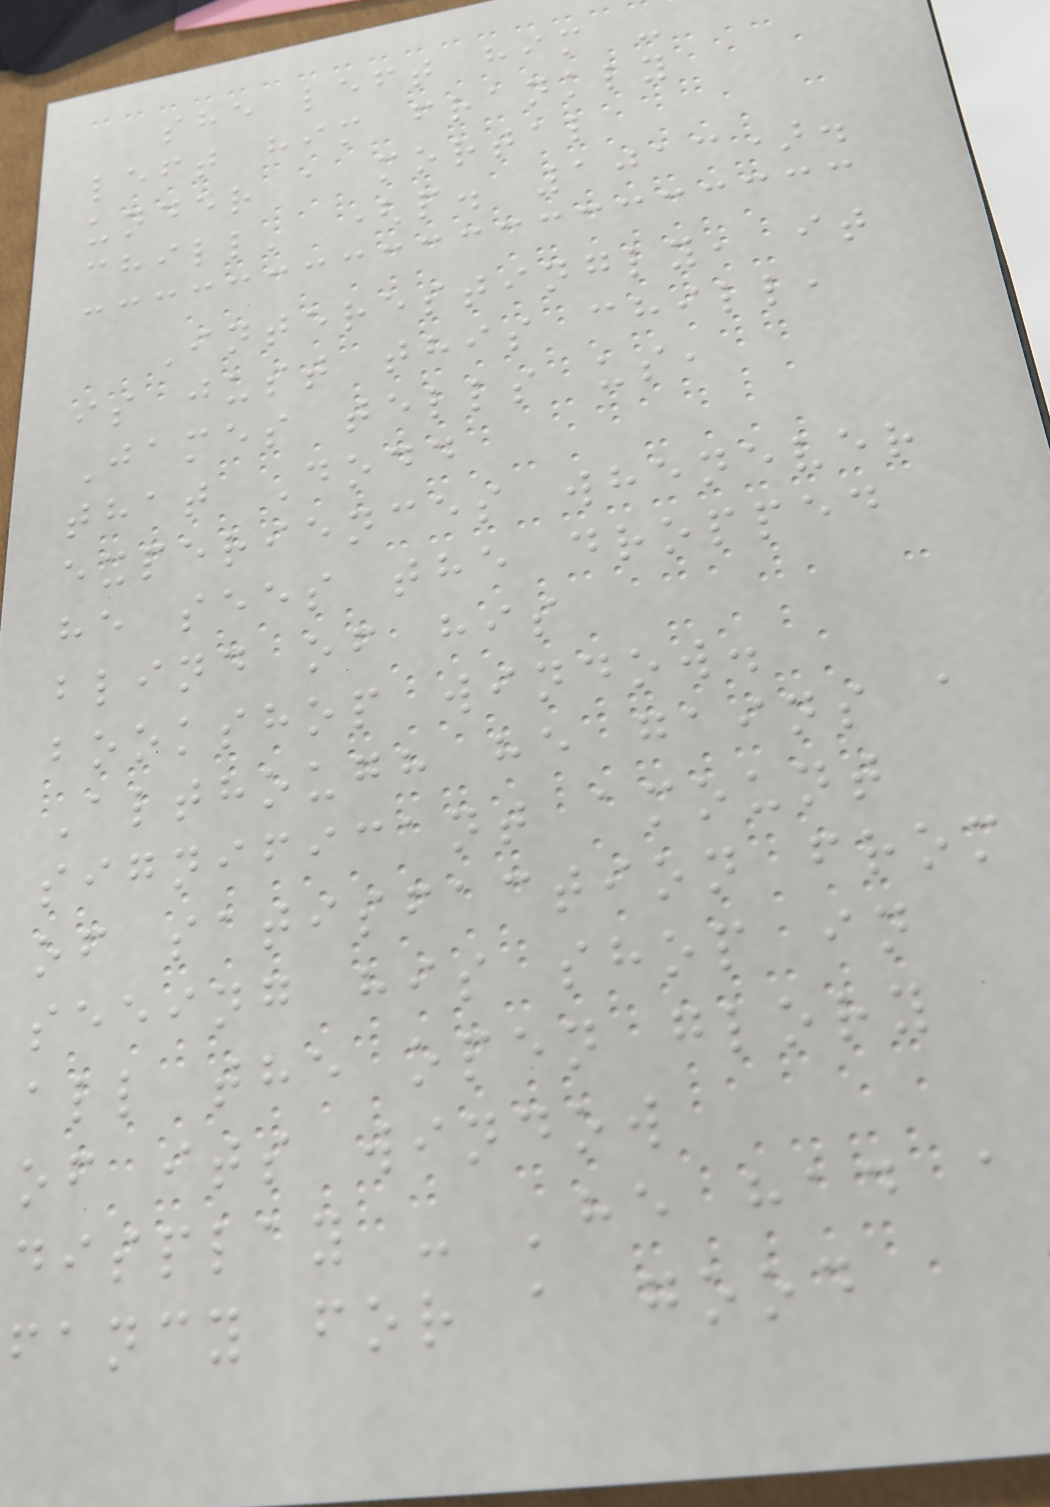she left him -
left him frankly
under a mortal
chill' (p. 1013).
Interestingly, it
is just this chill,
James tells us,
that Dodd
experiences whenever
he sees the dropped
blind of his
bookshop window.
Although he gains a
significant amount
of satisfaction from
seeing his shop in
all the open glory
of its window
display - 'he had a
fancy for a good
